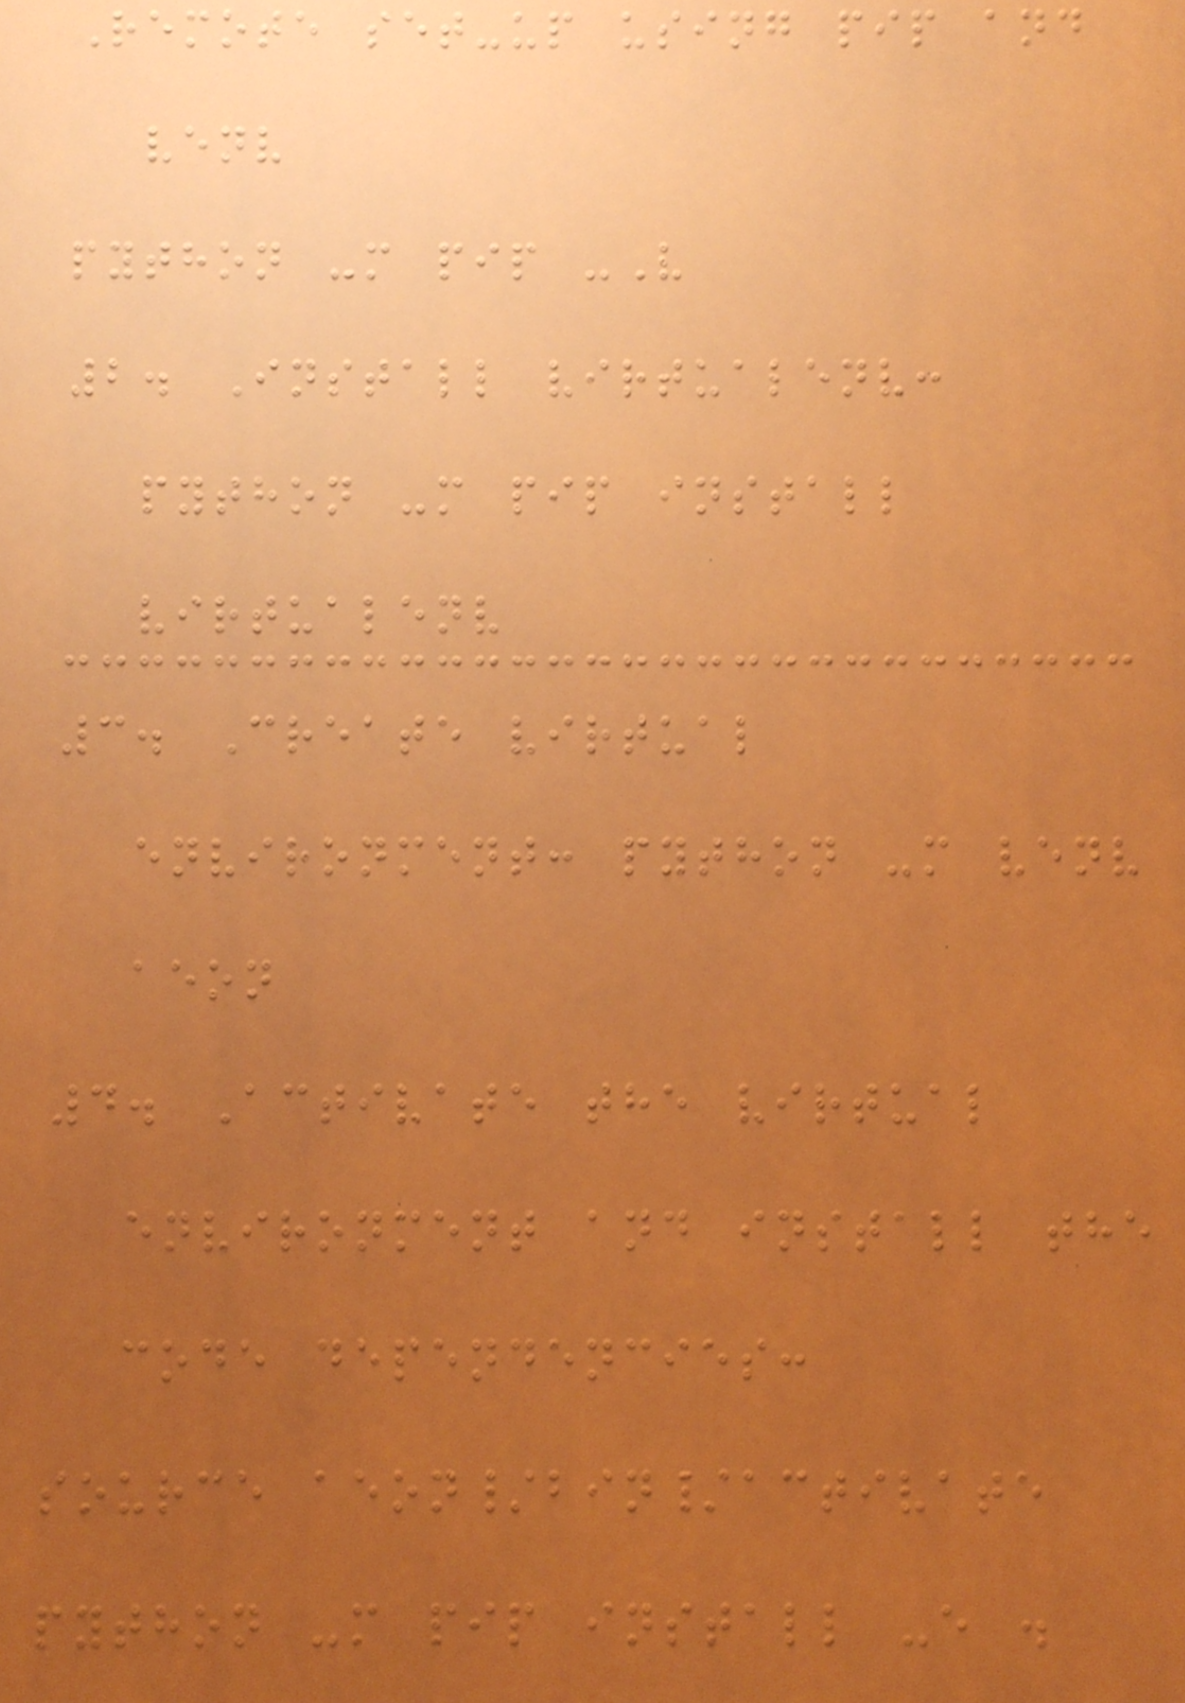Remote set-up using pip and
venv
python -m pip -V
2. Install virtualenv:
python -m pip install
virtualenv
3. Create virtual
environment: python -m venv
aeon
4. Activate the virtual
environment and install the
code dependencies:
source aeon/bin/activate
python -m pip install -e .
